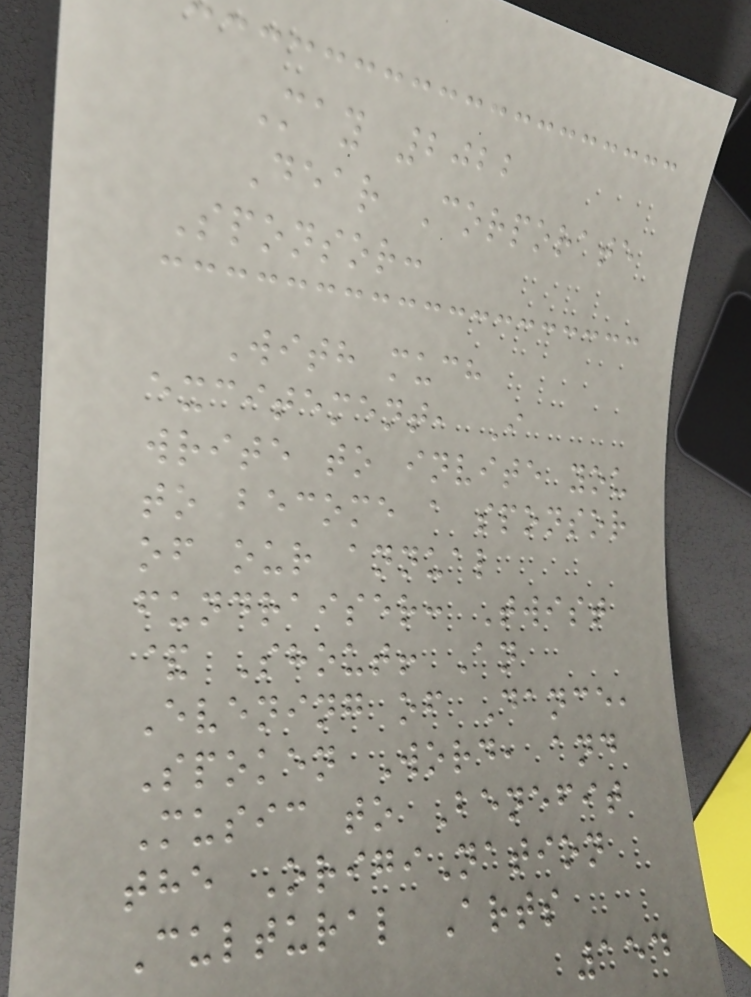May 2022
Dear Corporate
Sponsor:
With much
excitement, I
write to invite you
to become a sponsor
of our annual
fundraiser: Twist
& Shout! An
Evening of Dance,
Spoken Word, and
Music to Benefit
the OrigiNation
Cultural Arts
154
